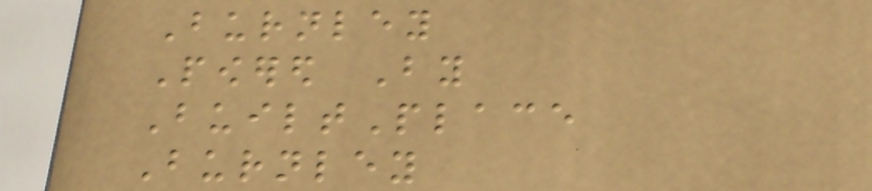Burnley
Powered By
BuiltPlace
Burnley
